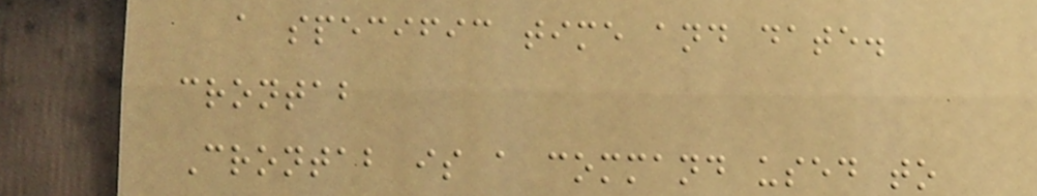a specific time and date.
crontab
Crontab is a command used to
